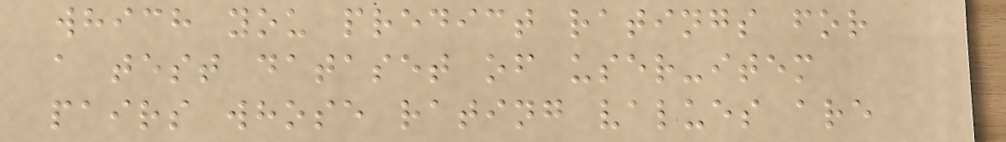which you predict ratings for
a test dataset of user-item
pairs whose rating values are
